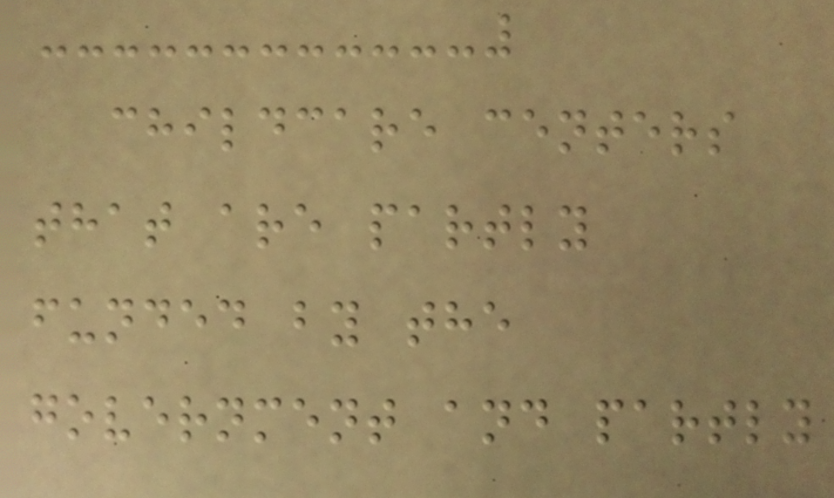childcare centers
that are partly
funded by the
government and partly
